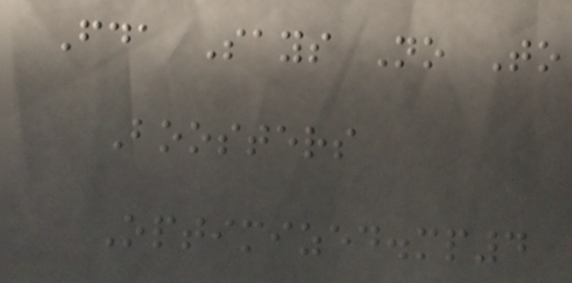Fda Says No To
Boosters
Optimized.mp4
